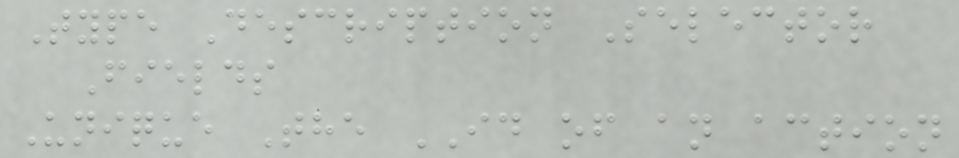Type Description Selector
Fields
Unique The ID of an action
